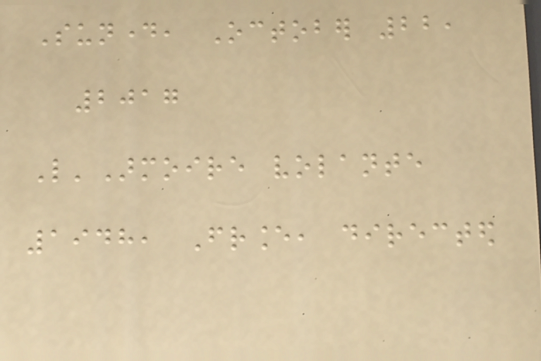Sunday, October 22,
2017
L'Armoire volante
1948, France, directed
